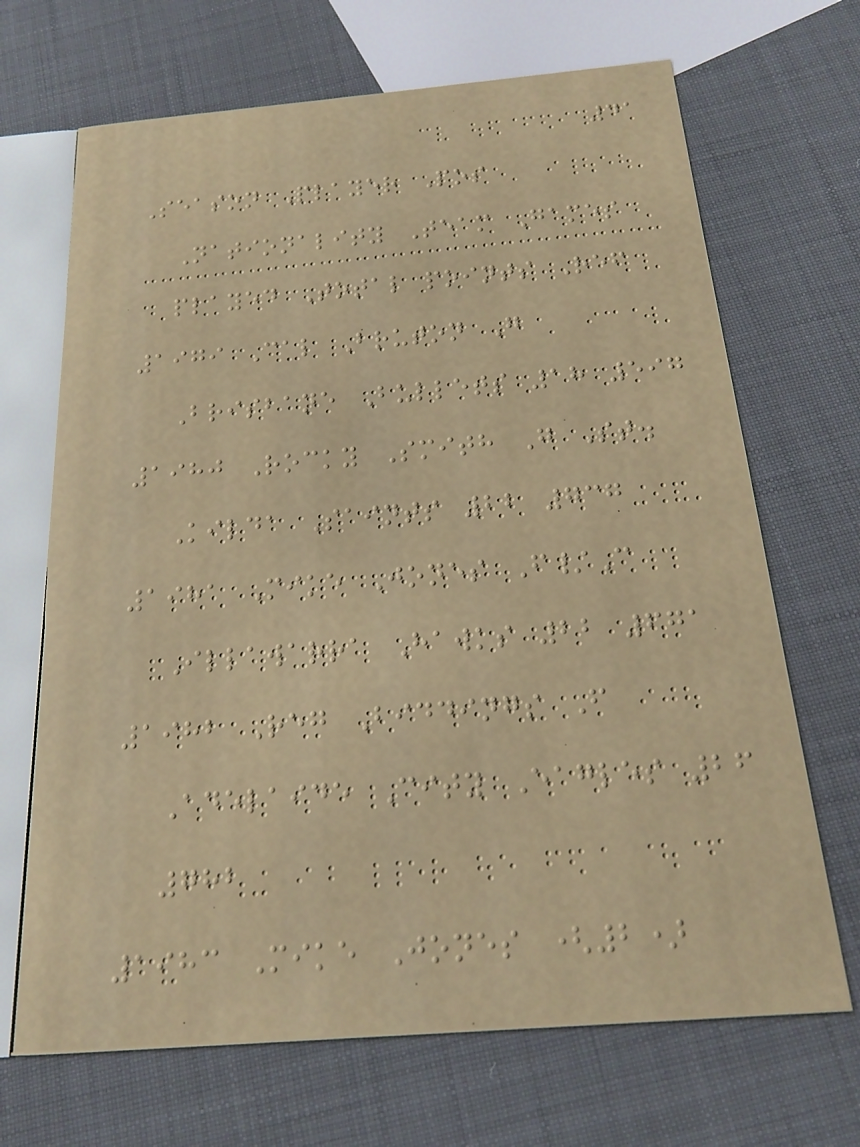41
Season Player Pos
Nationality Team Games
played Total points Ref
1979 Cal Bruton G
Brisbane Bullets 18 597
1980 Rocky Smith G St.
Kilda Saints 22 737
1981 Mike Jones F/C
Illawarra Hawks 22 671
1982 Reg Biddings F
Adelaide City Eagles 26
782
1983 Mike Jones (2)
